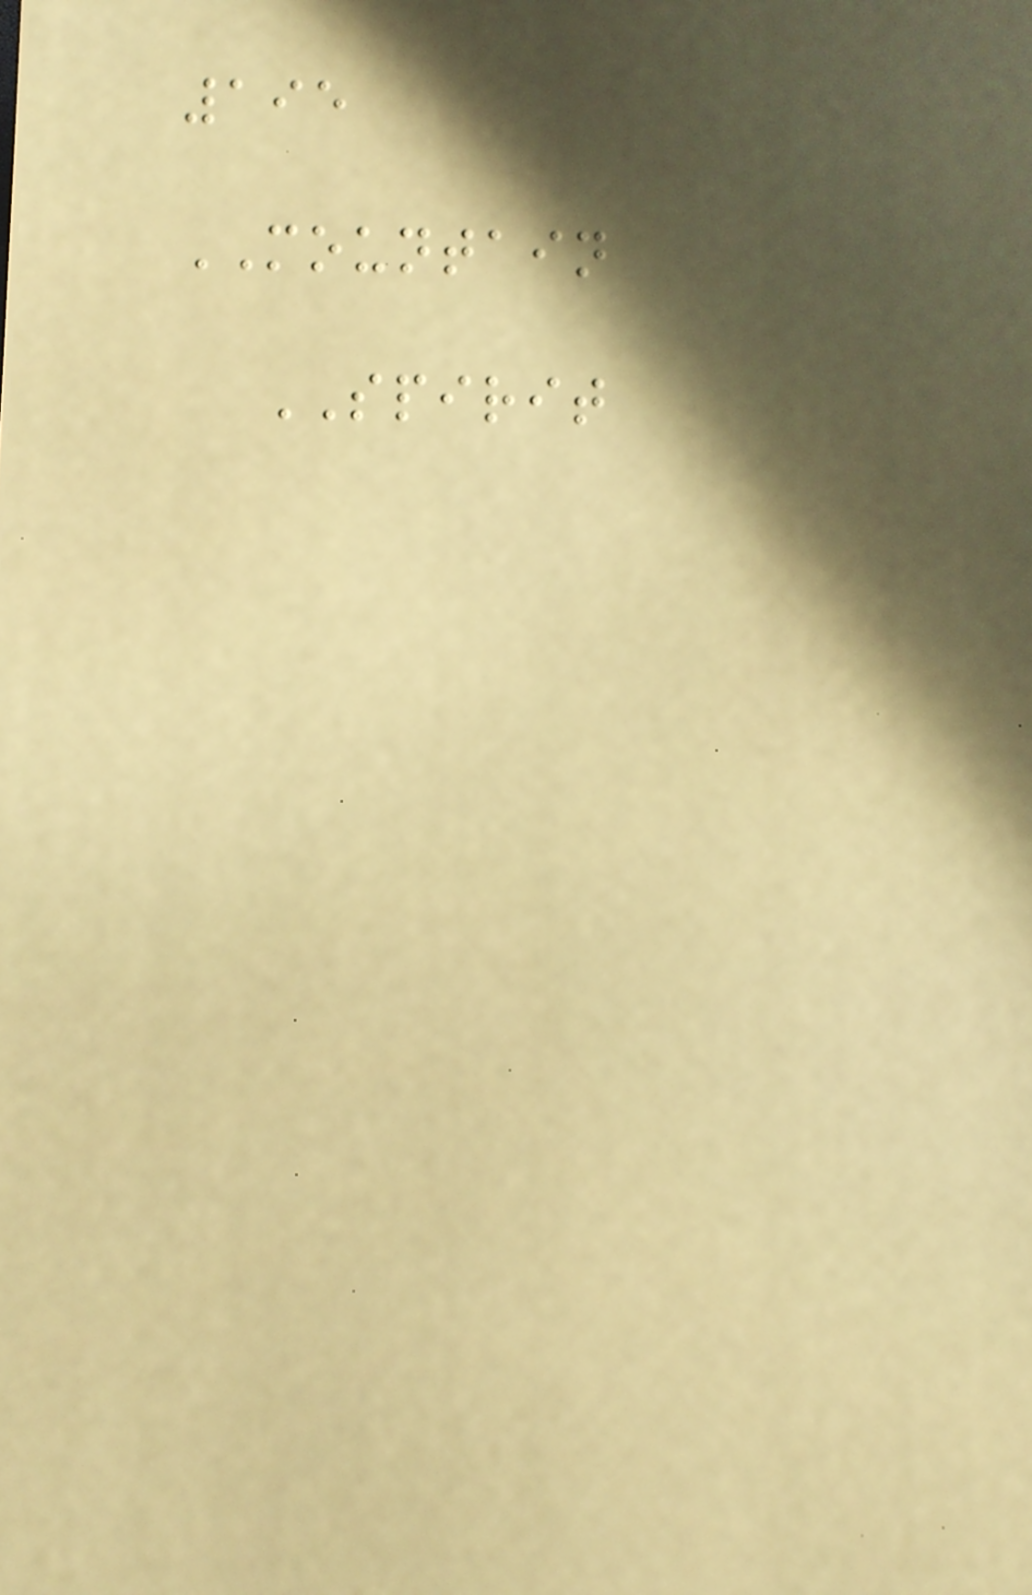195
MOUNTAIN
SPIRIT
